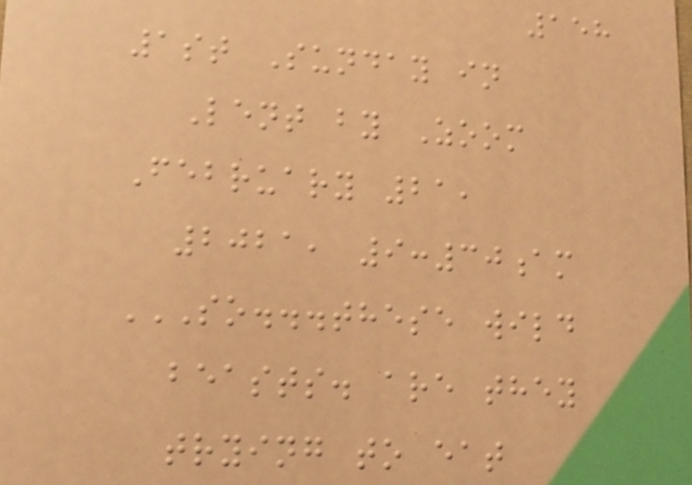158
1st Sunday in
Lent by Zoom
February 21,
2021, 9:30am
SO...THESE WILD
BEASTS. ARE THEY
TRYING TO EAT
